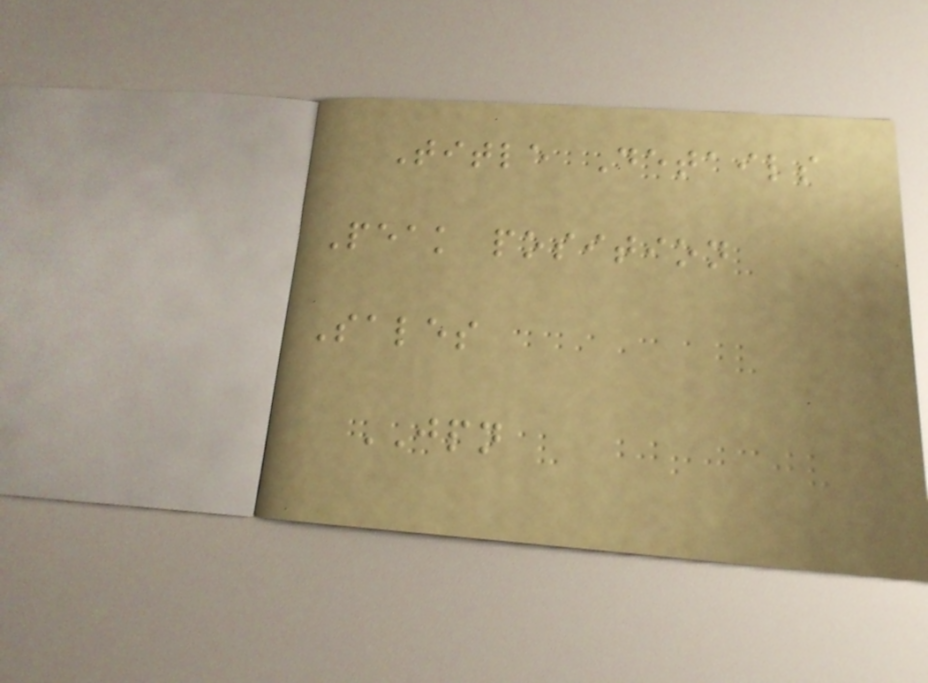Title Details
Peak position
Sales
JPN
